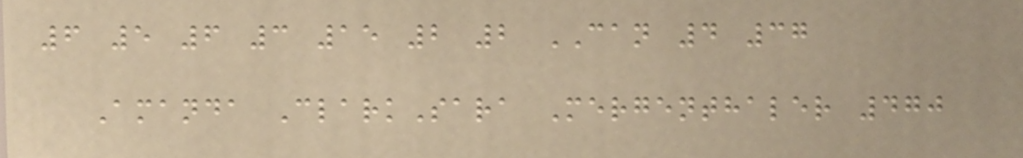6 5 6 3 15 2 2 CAN 4 37
Amanda ClarkSara Mergenthaler 470
